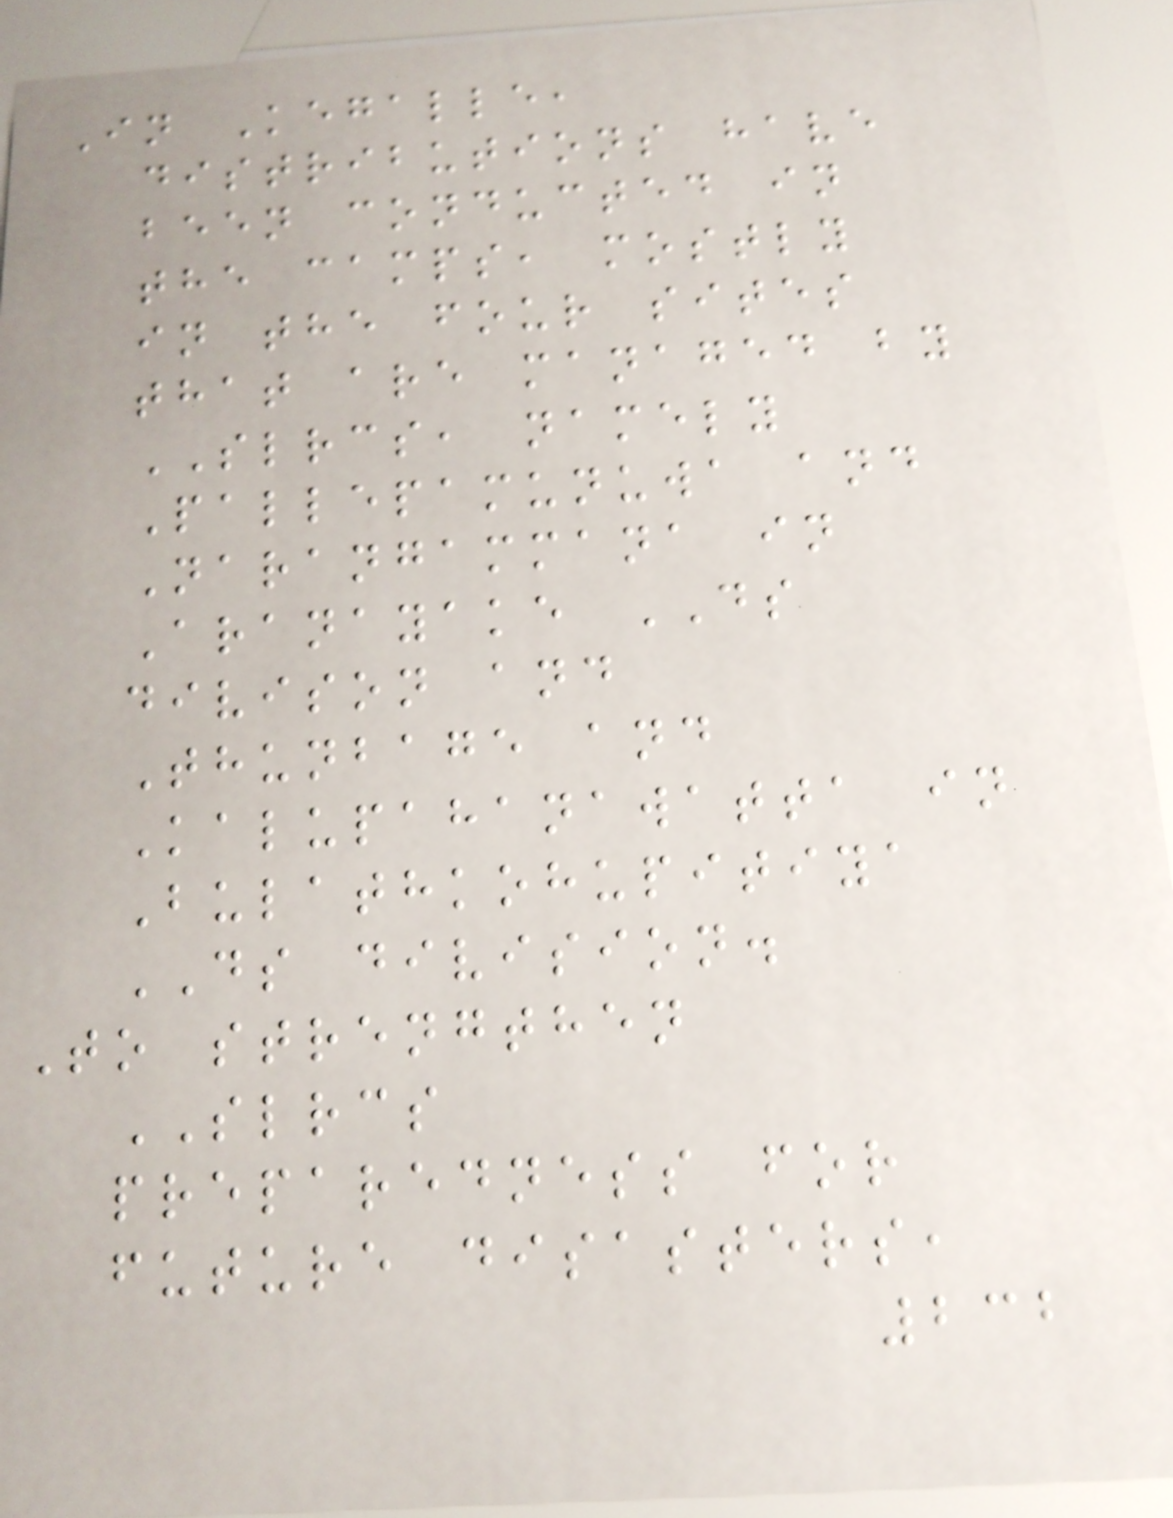In Kegalle,
distributions have
been conducted in
the camps, mostly
in the four sites
that are managed by
SLRCS, namely
Pallepamunuwa and
Narangammana in
Aranayake DS
divison and
Thunbage and
Kalupahanawatta in
Bulathkohupitiya
DS division.
To strengthen
SLRCS
preparedness for
future disasters,
232
